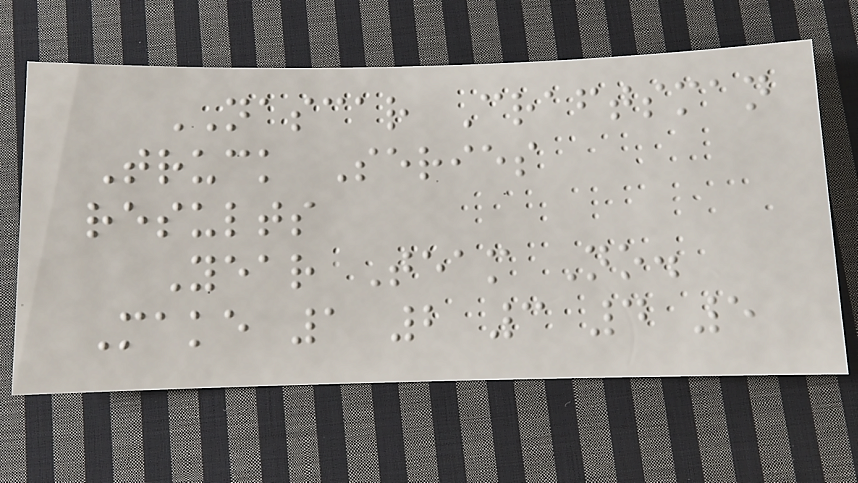NASCAR Craftsman
Truck Series
results
Year Team No.
Make 1 2 3 4 5
